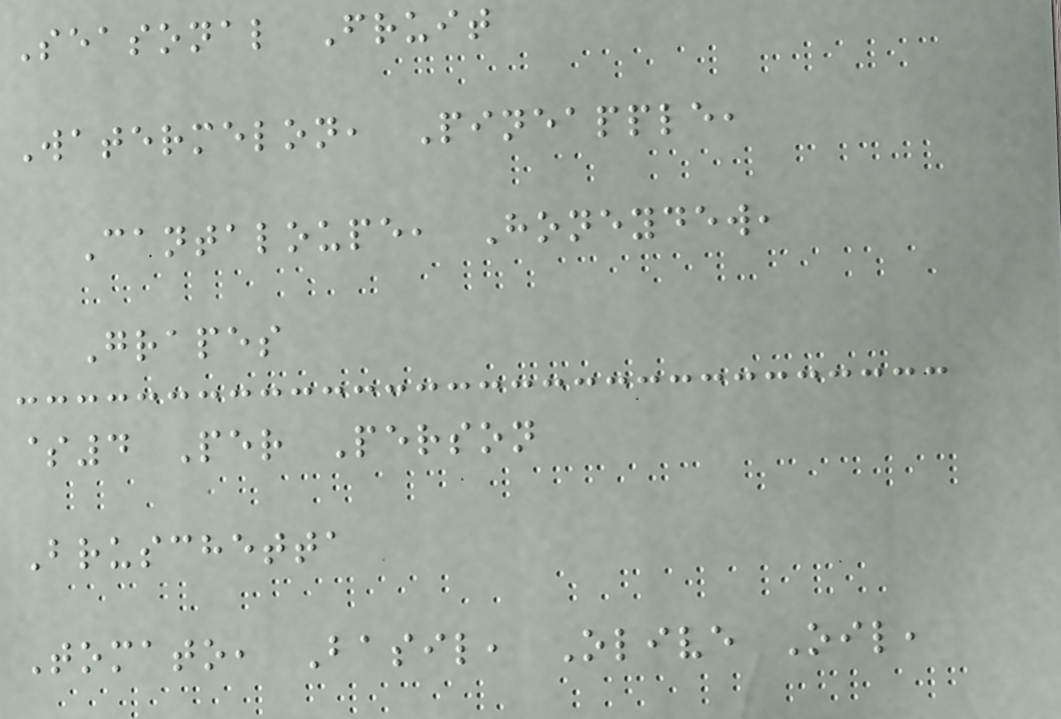Seasonal Fruit
Watermelon, Pineapple,
Cantaloupe, Honeydew,
Grapes
$4 Per Person
Bruschetta
Tomato, Basil, Olive Oil,
